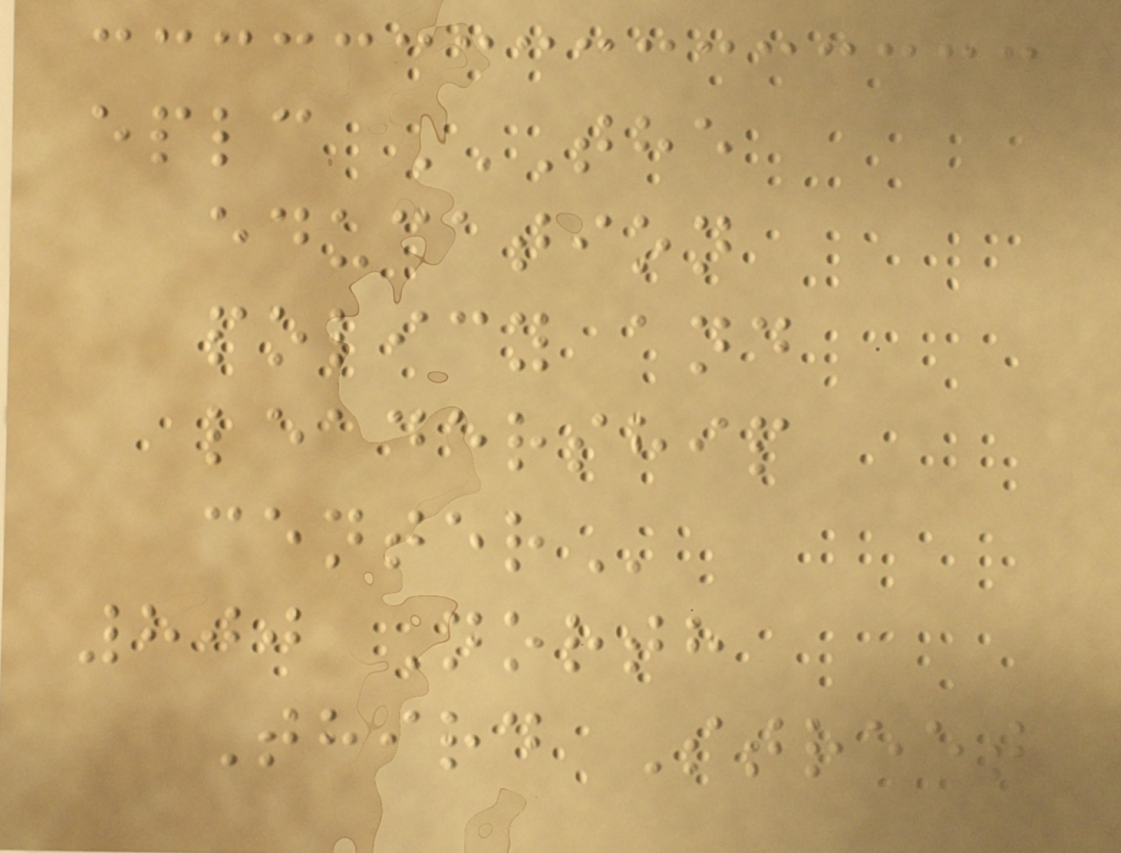eplc THE
EDUCATION
POLICY AND
LEADERSHIP
CENTER
800 North
Third Street
